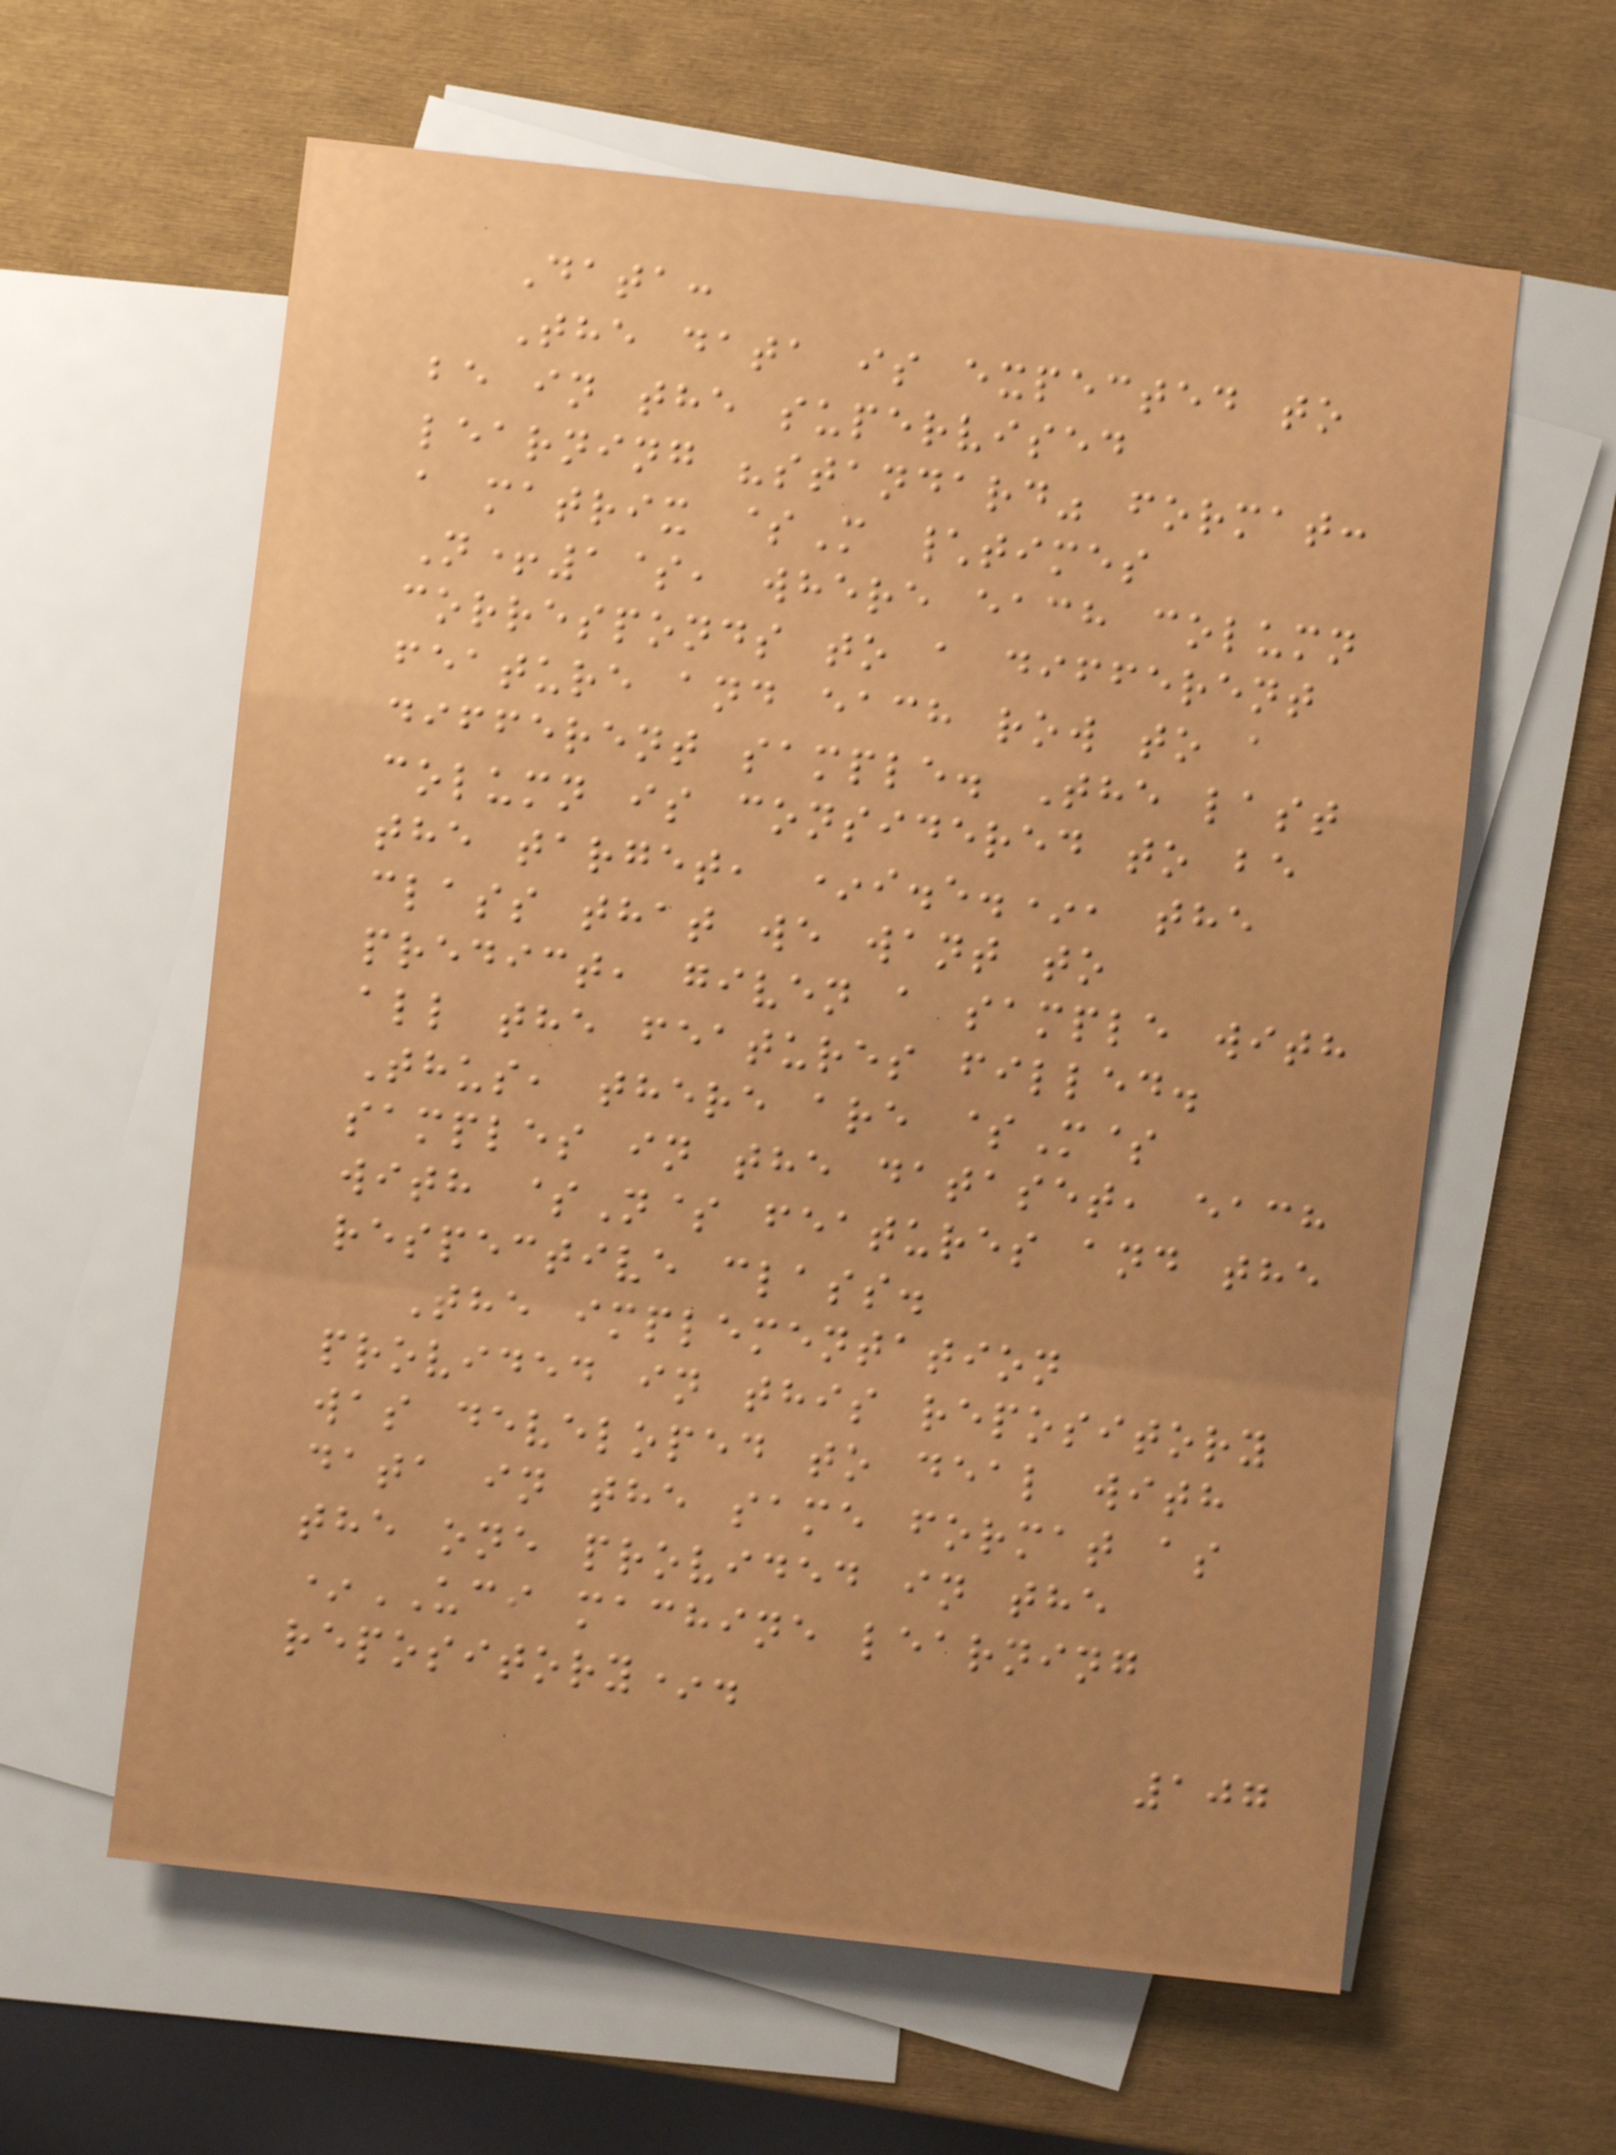Data:
The data is expected to
be in the supervised
learning "standard" format:
a matrix $M \times
N+1$, where each column
corresponds to a different
feature and each row to a
different sample. The last
column is considered to be
the target, *i.e.*, the
class that we want to
predict, given a sample with
all the features filled.
Thus, there are $M$
samples in the dataset, each
with $N$ features and the
respective class.
The implementation
provided in this repository
was developed to deal with
data in the same format as
the one provided in the
*UCI machine learning
repository*.
107
